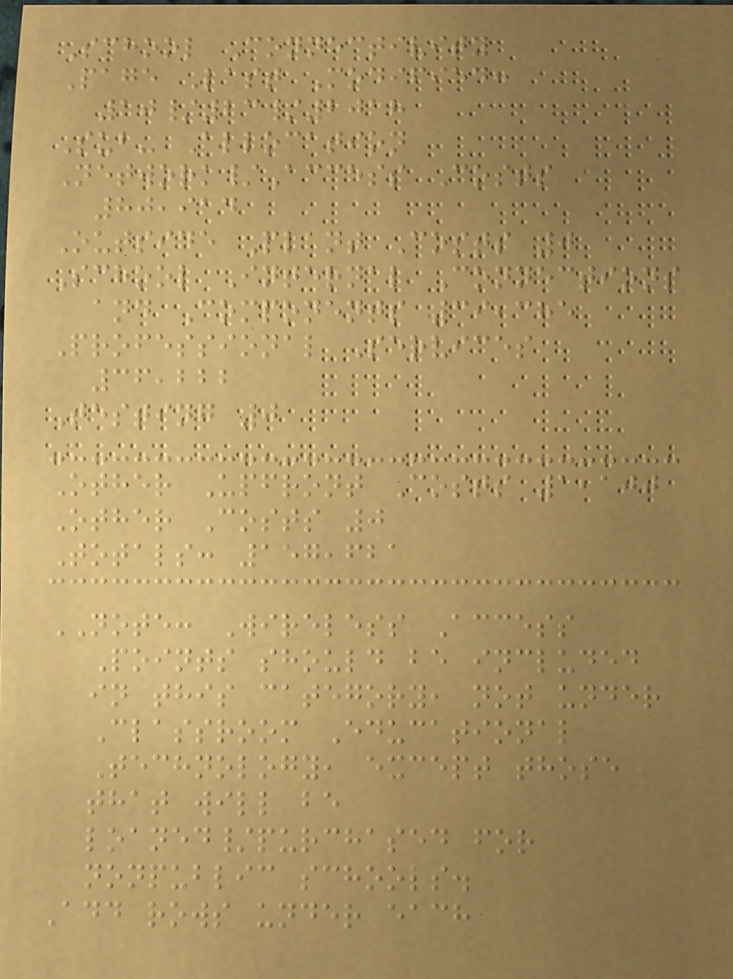School Connectivity
Page Last Modified:
10/23/2018
Sub- Allocation
Network/Access Costs
80,914
Outside Plant Costs 0
School Internal Connections
and Components 39,385
Professional Services
36,222
Testing 0
Other Upfront Costs 1,100
Other Costs 0
Totals: 157,621
NOTE: Wireless Access
Points should be included
in this category, not under
Classroom Educational
Technology, except those
that will be
loaned/purchased for
nonpublic schools.
Add rows under each
